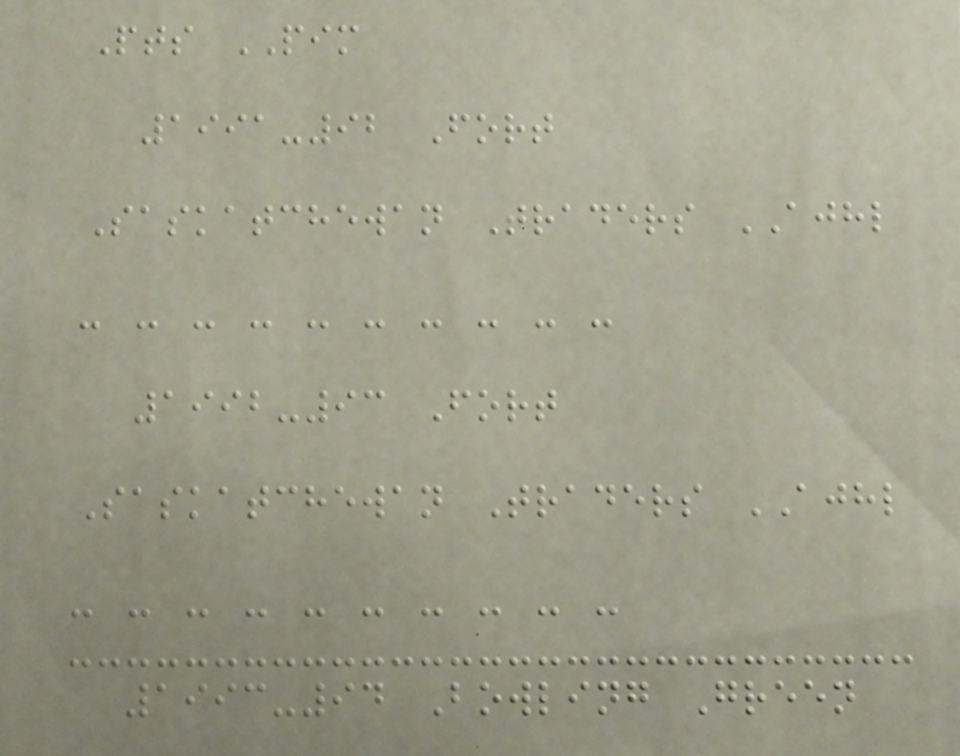Pts PIM
1991-92 Fort
Saskatchewan Traders AJHL
- - - - - - - - - -
1992-93 Fort
Saskatchewan Traders AJHL
- - - - - - - - - -
1993-94 Bowling Green
